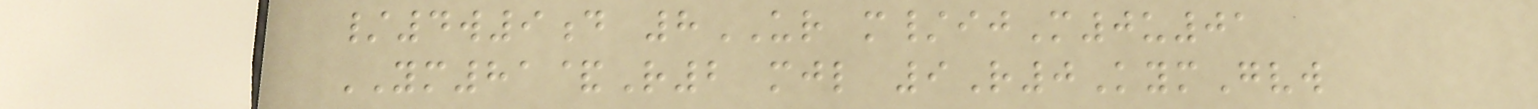/4w9d 8UR m/ijM0u01
YM81&R2 mjl 9R0KymGvw
